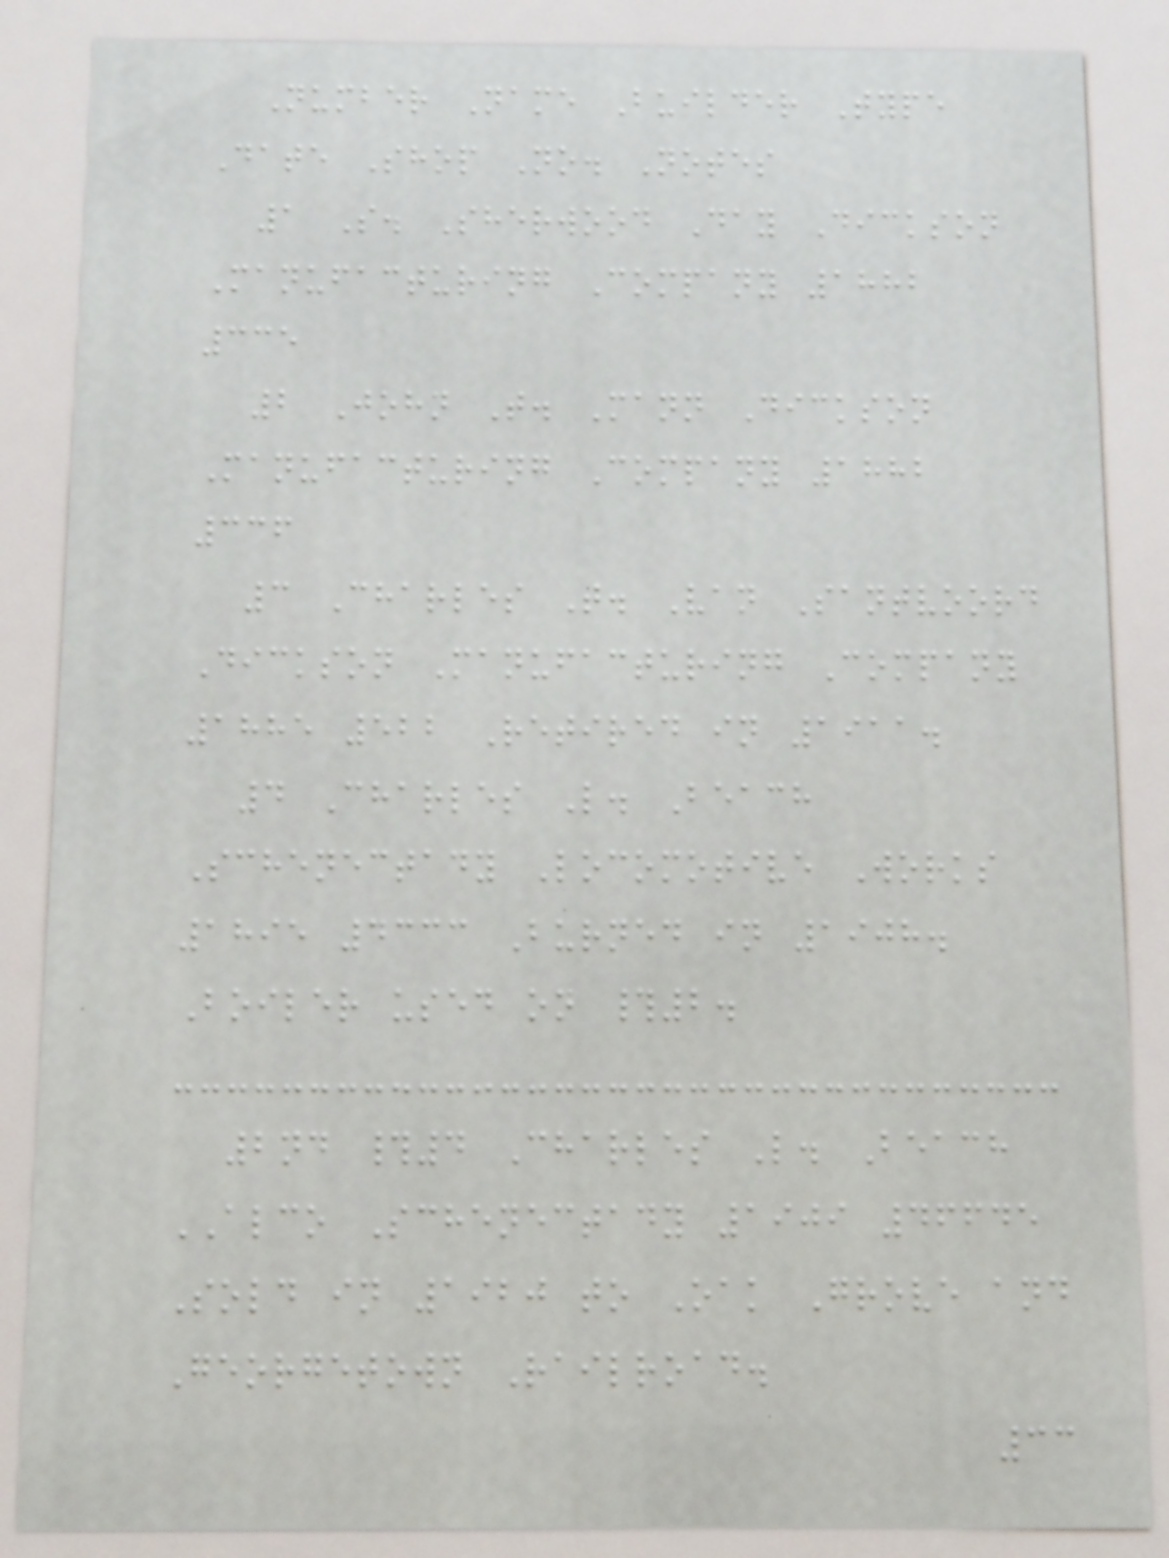Number Name Builder Type
Date Shop No. Notes
1 S. Sherwood Day Dickson
Manufacturing Company 1882
335
2 John T. Mann Dickson
Manufacturing Company 1882
336
3 Charles T. Van Santvoord
Dickson Manufacturing Company
1885 522 Retired in 1911.
4 Charles L. Beach
Schenectady Locomotive Works
1895 4333 Burned in 1908.
Boiler used on #2.
2nd #4 Charles L. Beach
ALCO Schenectady 1909 46645
Sold in 1920 to Oak Grove and
Georgetown Railroad.
33
